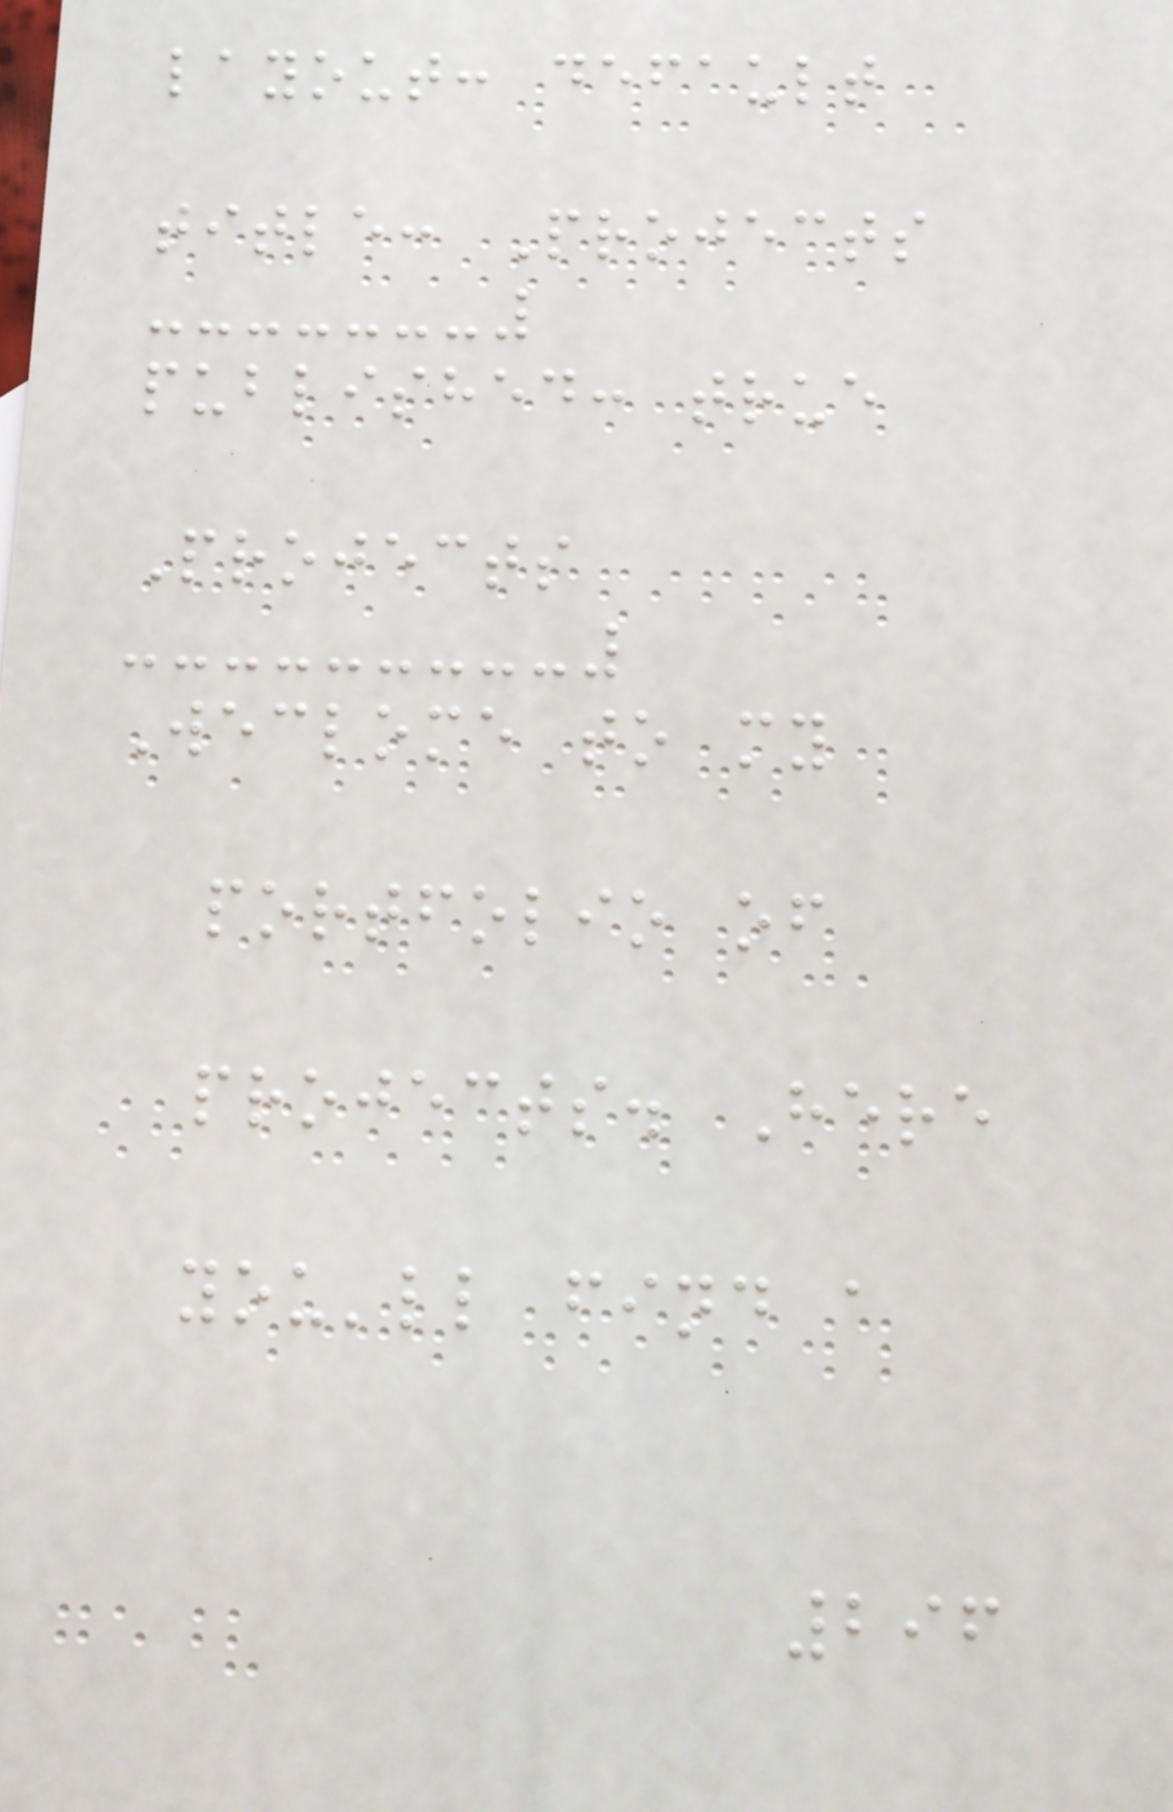layout: default
title: Projects
published: true
Projects
Weclome to my
portfolio of
projects. Here
you'll find a
296
